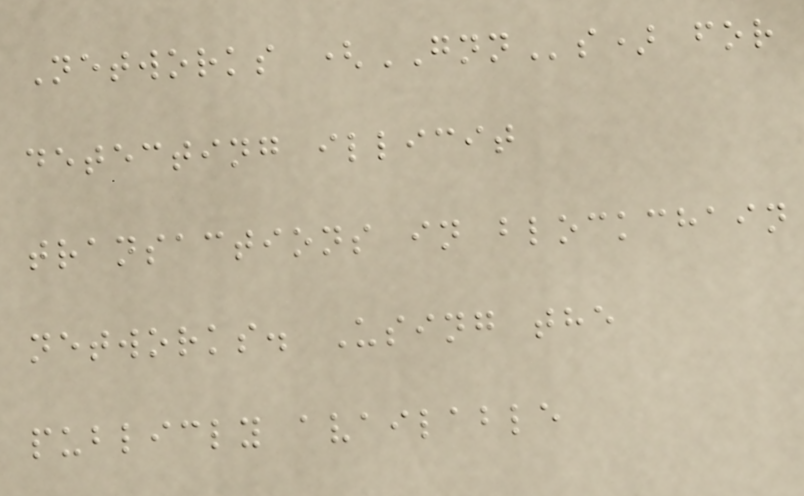Networks (GNNs) for
detecting illicit
transactions in blockchain
networks. Using the
publicly available
